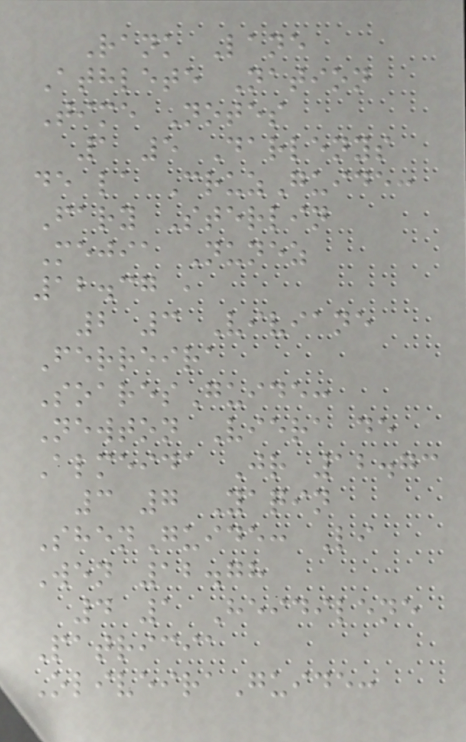Rank Lane
Athlete Nation
Time Notes
1 5 Darlenys
de la CruzGuide:
Fary Sterlin
Mejia Nunez
12.37 ,
2 3 Viviane
Ferreira
SoaresGuide:
Newton Viera de
Almeida Jr 12.73
3 7 Yaqin
ShenGuide: Li
Wen 12.78
4 1 Heidilene
Patricia
OliveiraGuide:
